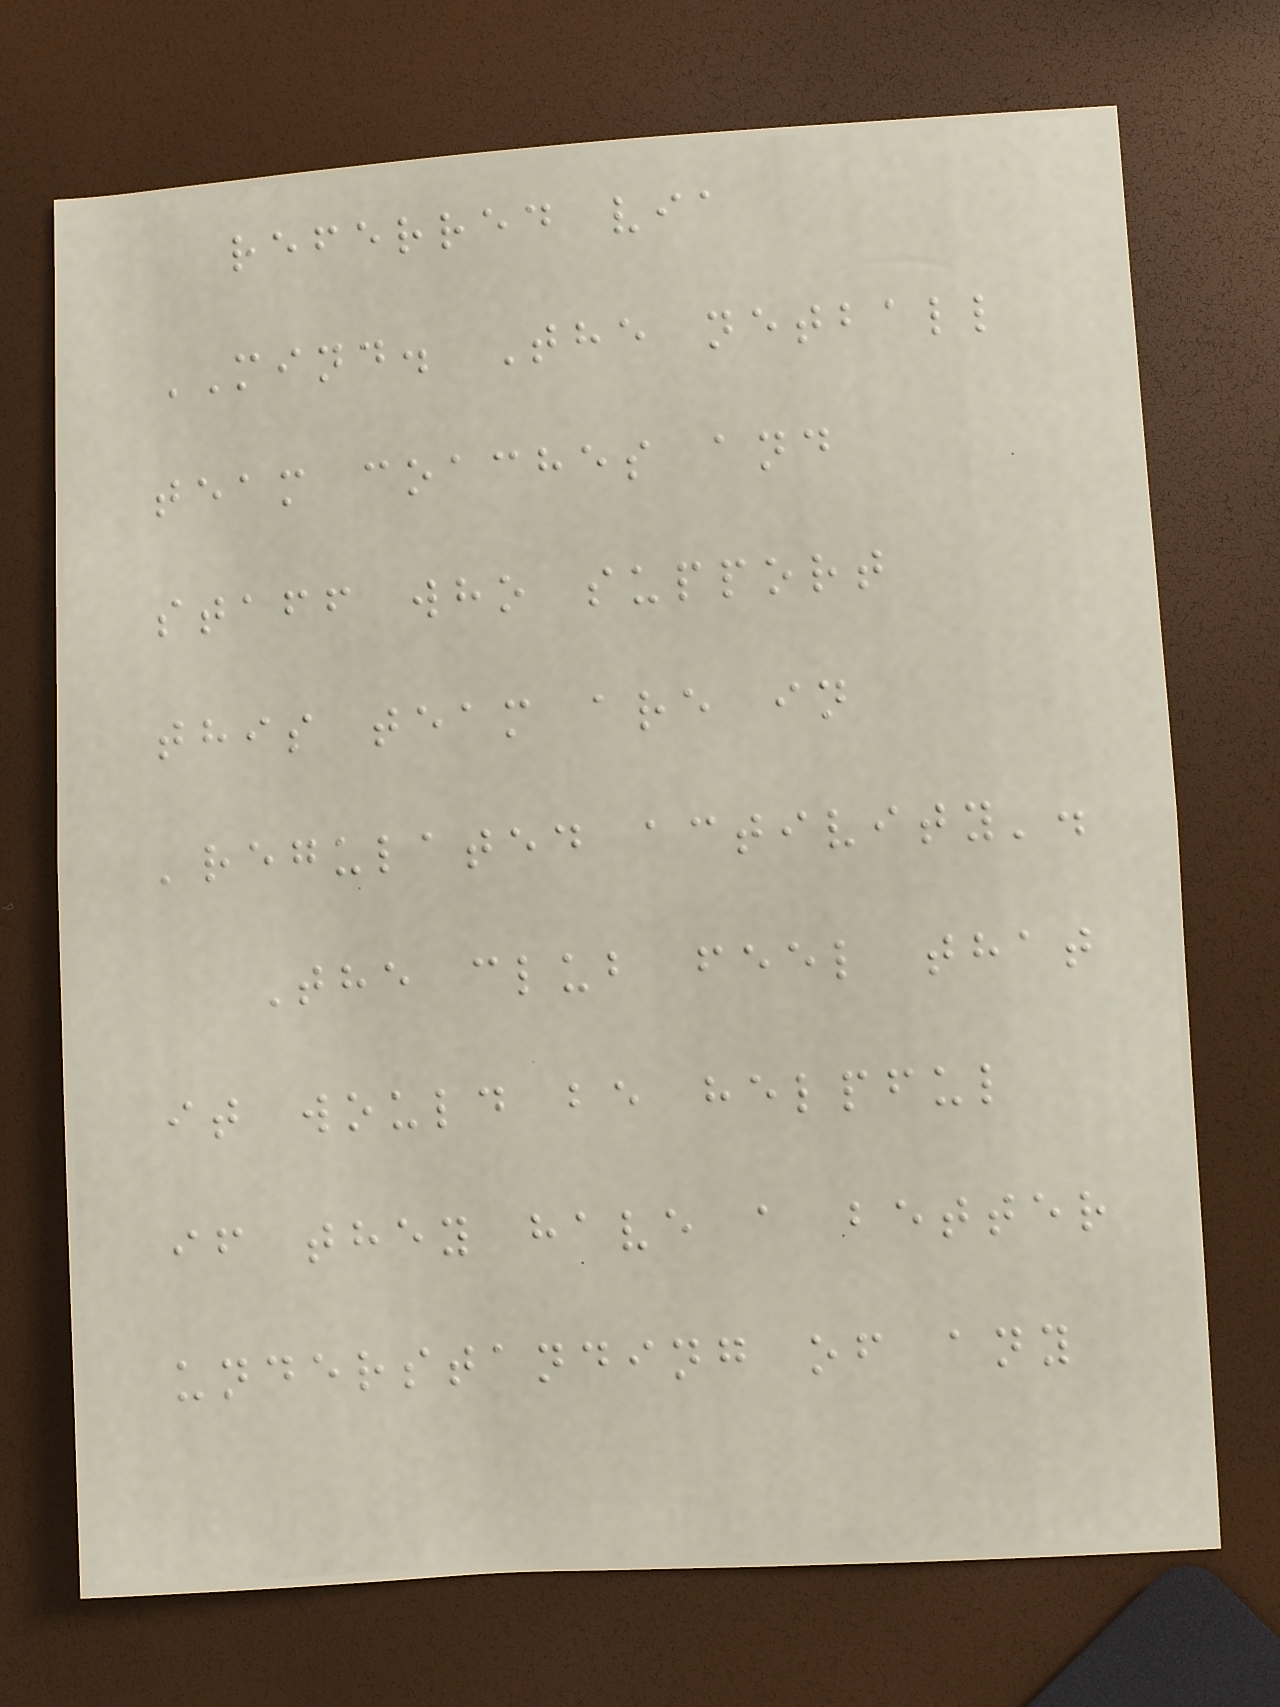referred via
MIND. The netball
team coaches and
staff who support
this team are in
'regulated activity'.
The club feel that
it would be helpful
if they have a better
understanding of any
